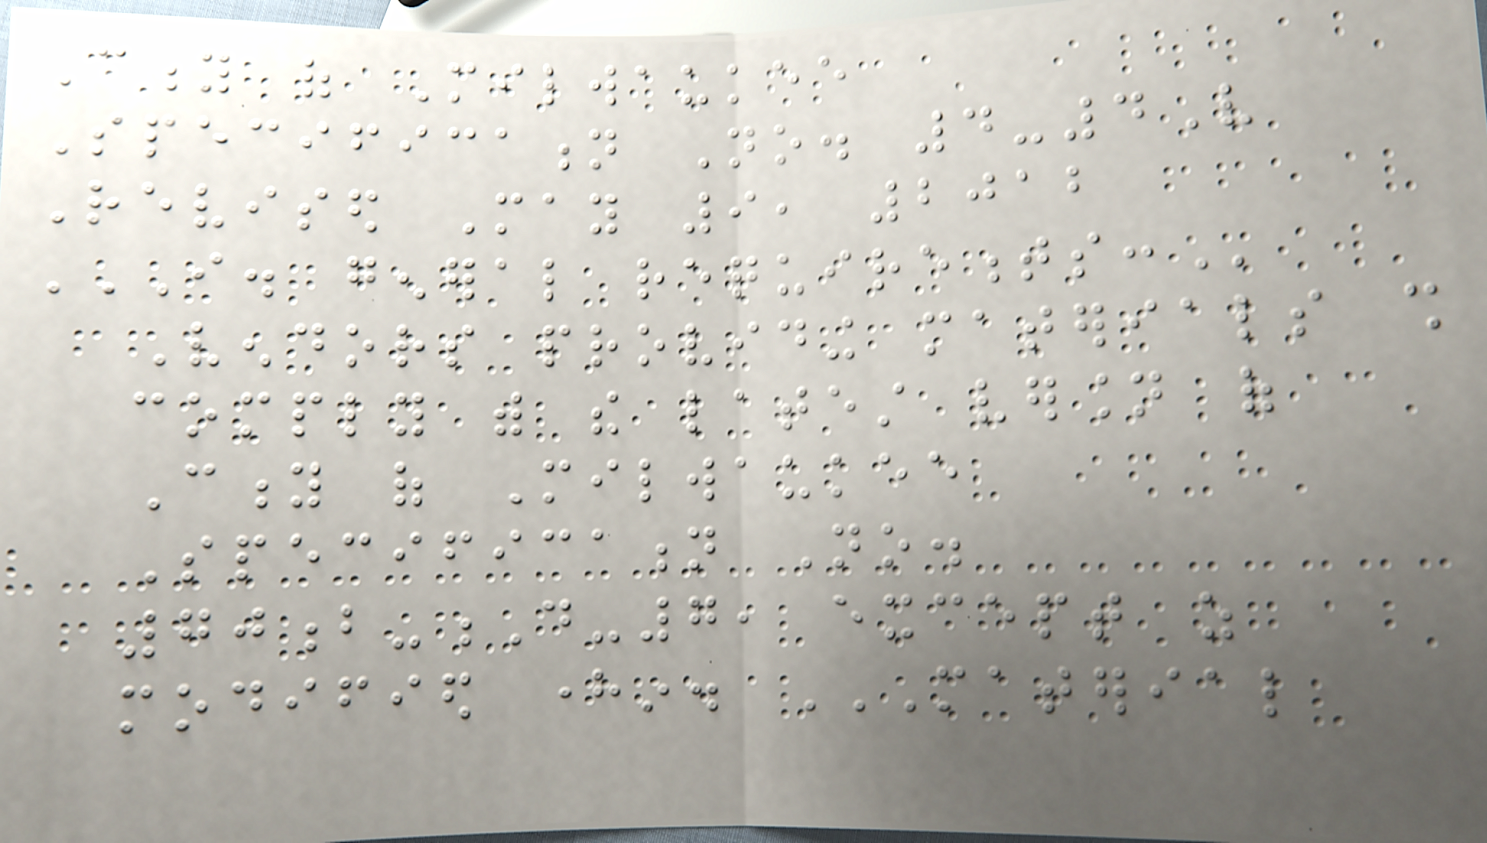City of Milwaukee
Specification No. 4-4V
Revised May 9, 2012
I. GENERAL REQUIREMENTS:
Vendors providing materials shall
comply with the latest version of
City of Milwaukee
Specification No.
70b-D-7, except as
modified herein. MATERIAL
